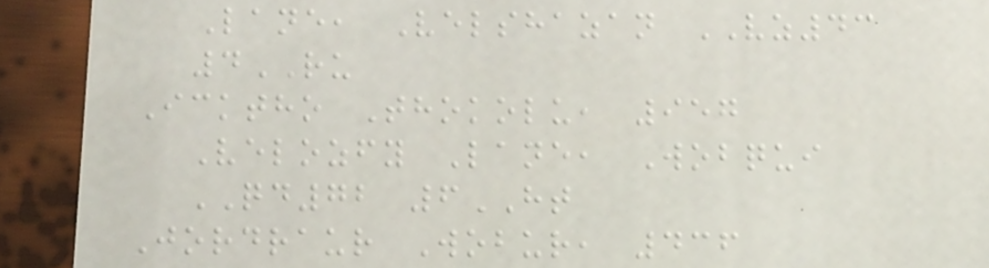Lane, Velshazan VZ43
4RU
Icktho Thokolu, 957
Velozfy Lane, Wobqui
QD72 6HT
Jordraur Wobur, 436
